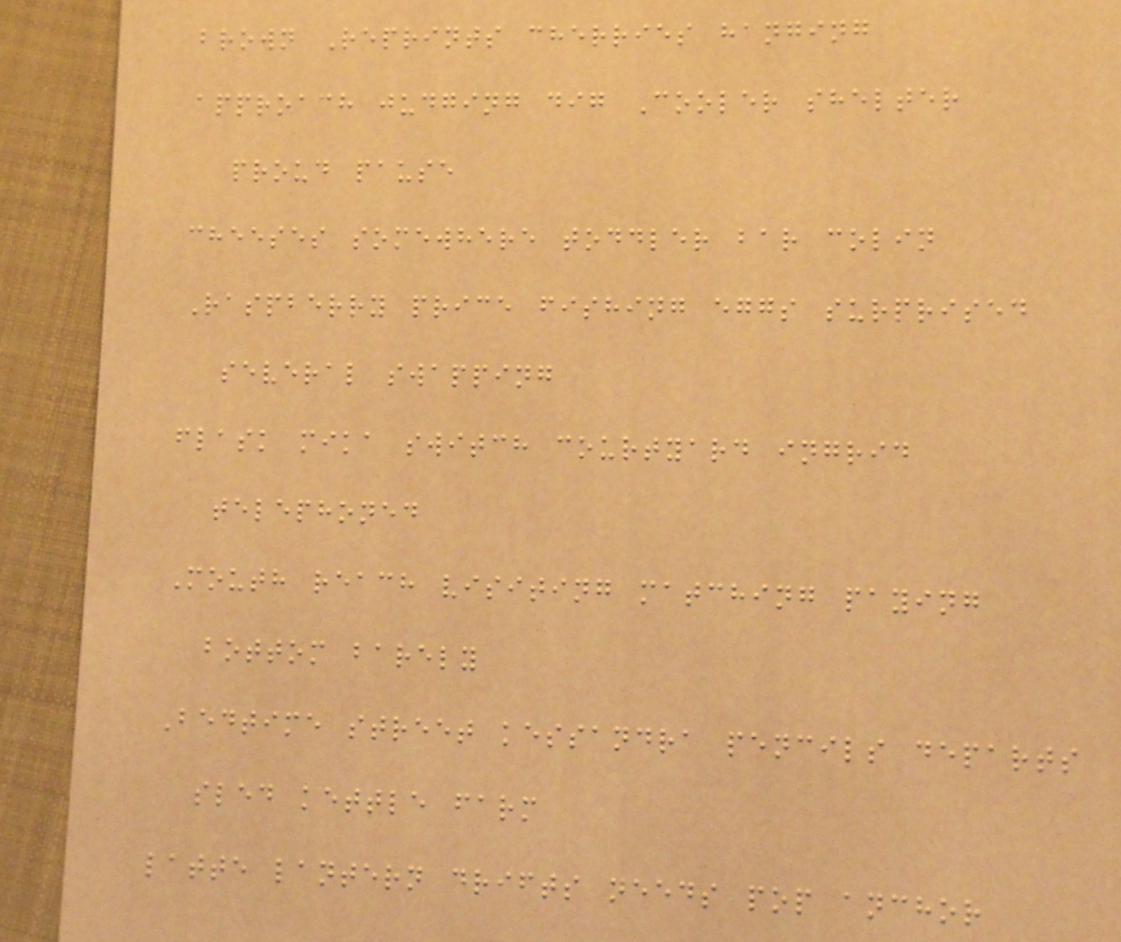brown Reprints cherries hanging
approach judging dig Cooler shelter
proud pause
cheeses somewhere toddler bar colin
Raspberry price fishing eggs surprised
several swapping
flask mika switch courtyard ingrid
telephoned
Mouth reach visiting matching paying
bottom barely
Bedtime street kessandra pencils departs
sled kettle farm
latte lantern drifts needs pop anchor
